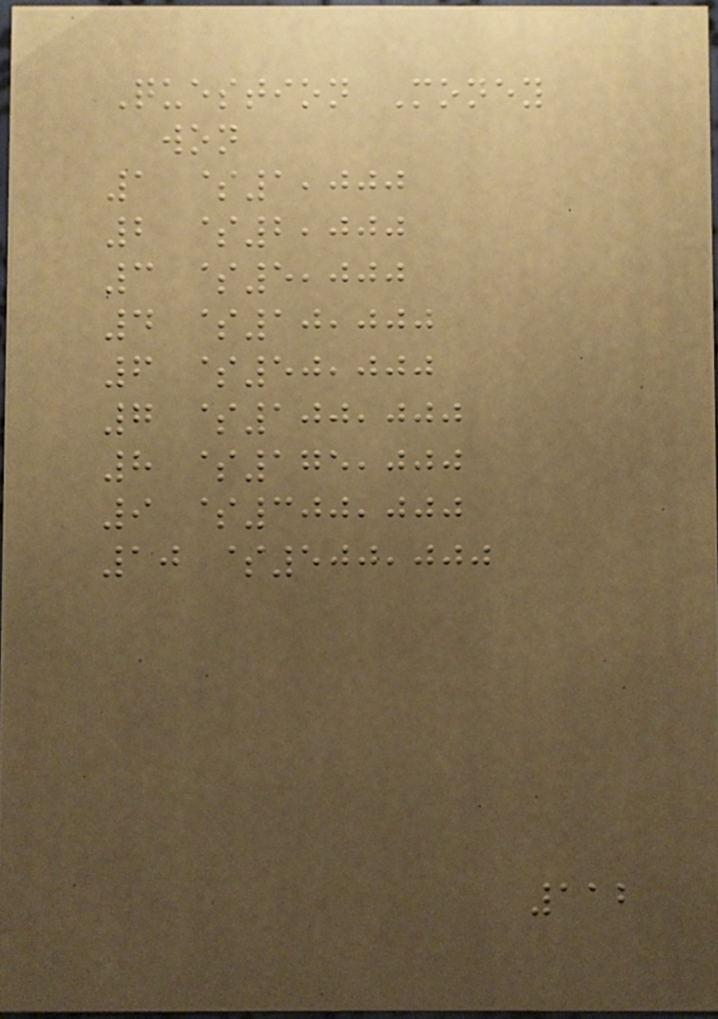Question Money
won
1 $1,000
2 $2,000
3 $5,000
4 $10,000
6 $50,000
7 $100,000
8 $175,000
9 $300,000
10 $500,000
112
